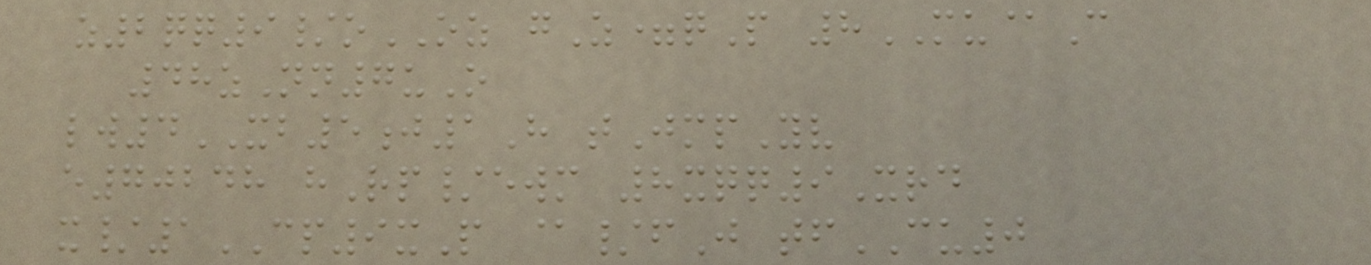z2qq9/oOZ gZ=qP 8MU@C
48zNn7uO
lw4XB5j1H tJmpYv
e70248 hRp/ewm 8xqq9Xrd
x/1CP9xP @/fJ tfCU0
